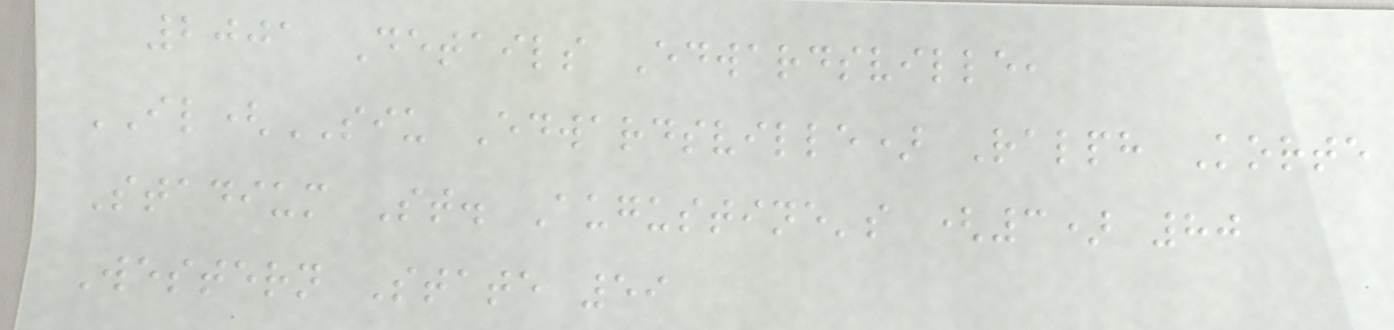2001 Details Edwardsville,
IL(SIU Edwardsville) Ralph Korte
Stadium St. Augustine's (3) 80
Western State 59
